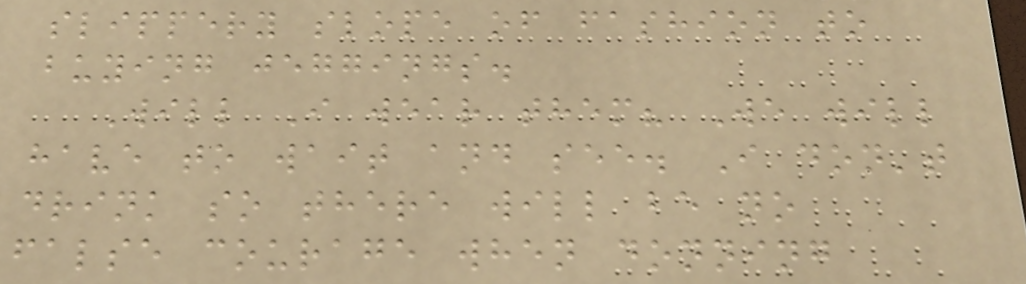slippery slope of fashion to
buying jeggings.
Will I wear them? We will
have to wait and see. I don't
drink so there will be no
false courage when donning
